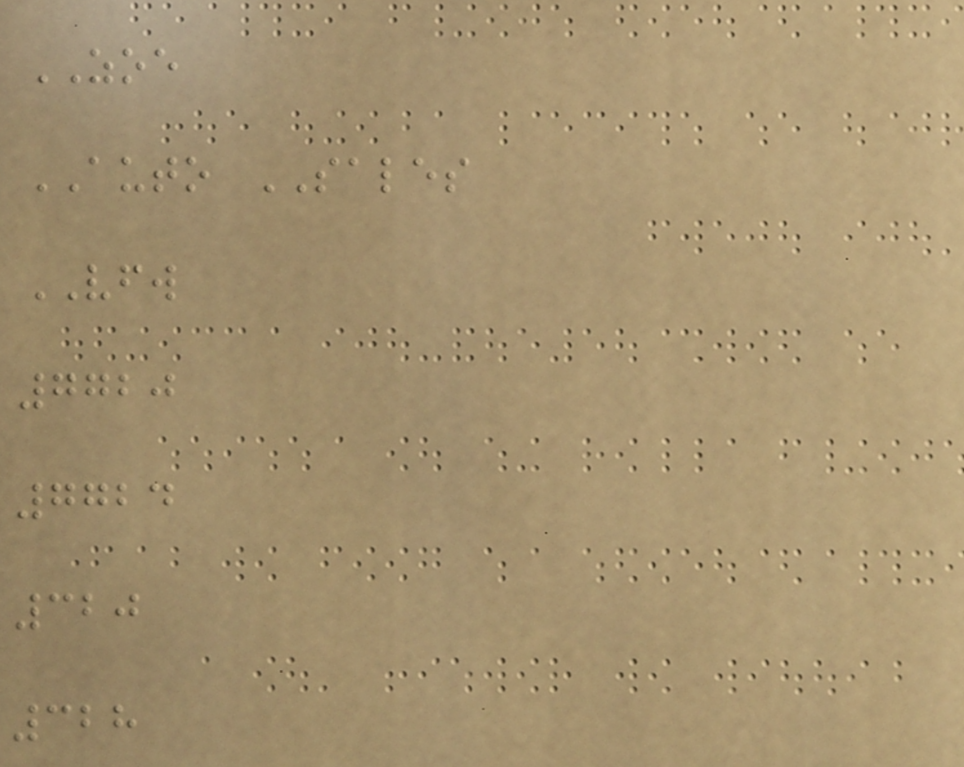ZOE
AUTO SALES
VFW
7720
7724
320
328
